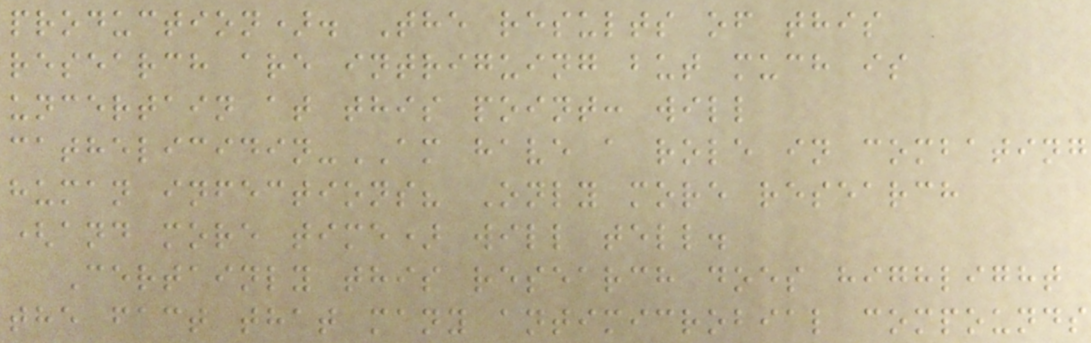production). The results of this
research are intriguing but much is
uncertain at this point: will
cathelicidin-AM have a role in combating
human infections? Only more research
(and more time) will tell.
Certainly this research does highlight
the fact that many antimicrobial compounds
